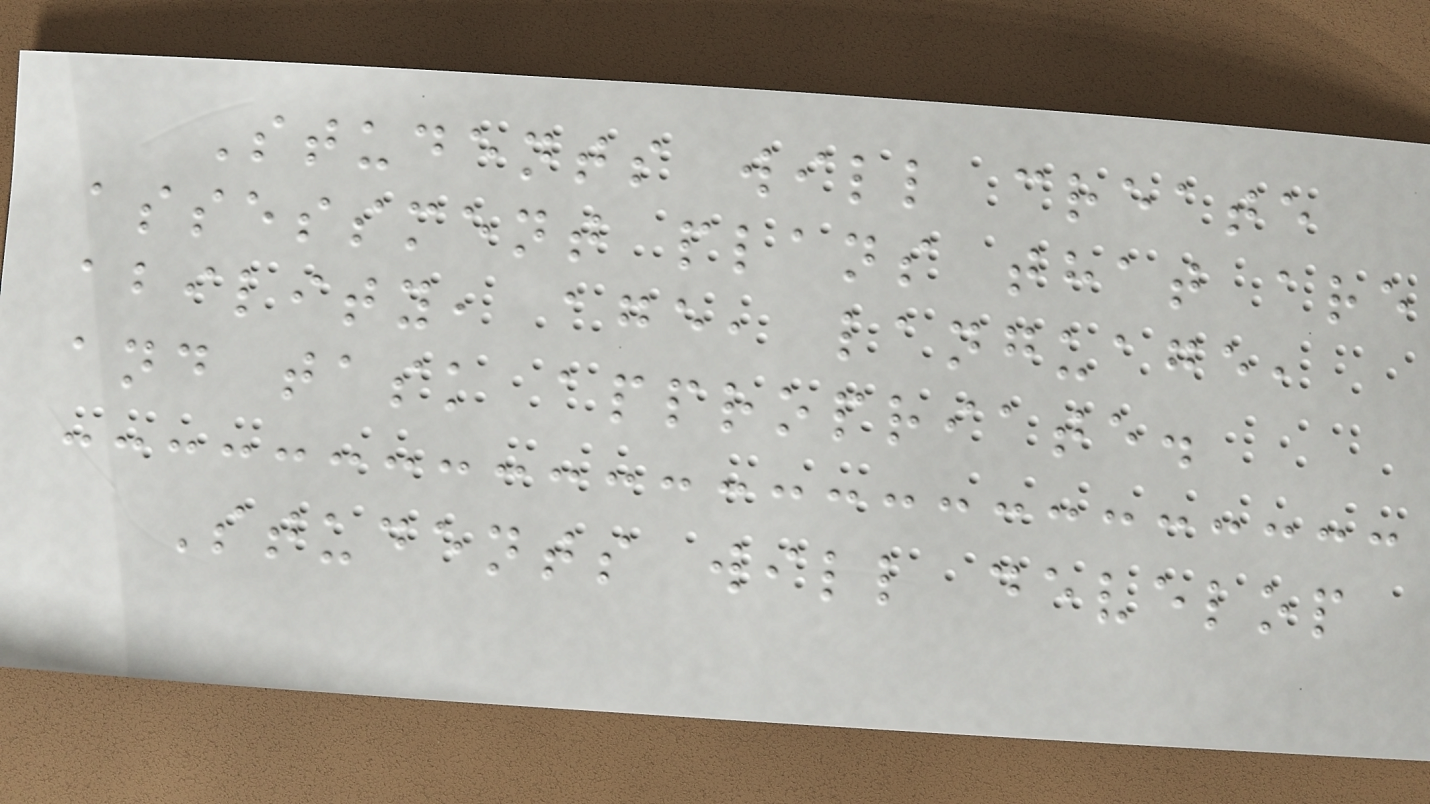Students will create
assessment plans that are
ability, age, language,
and task appropriate.
Students will develop
